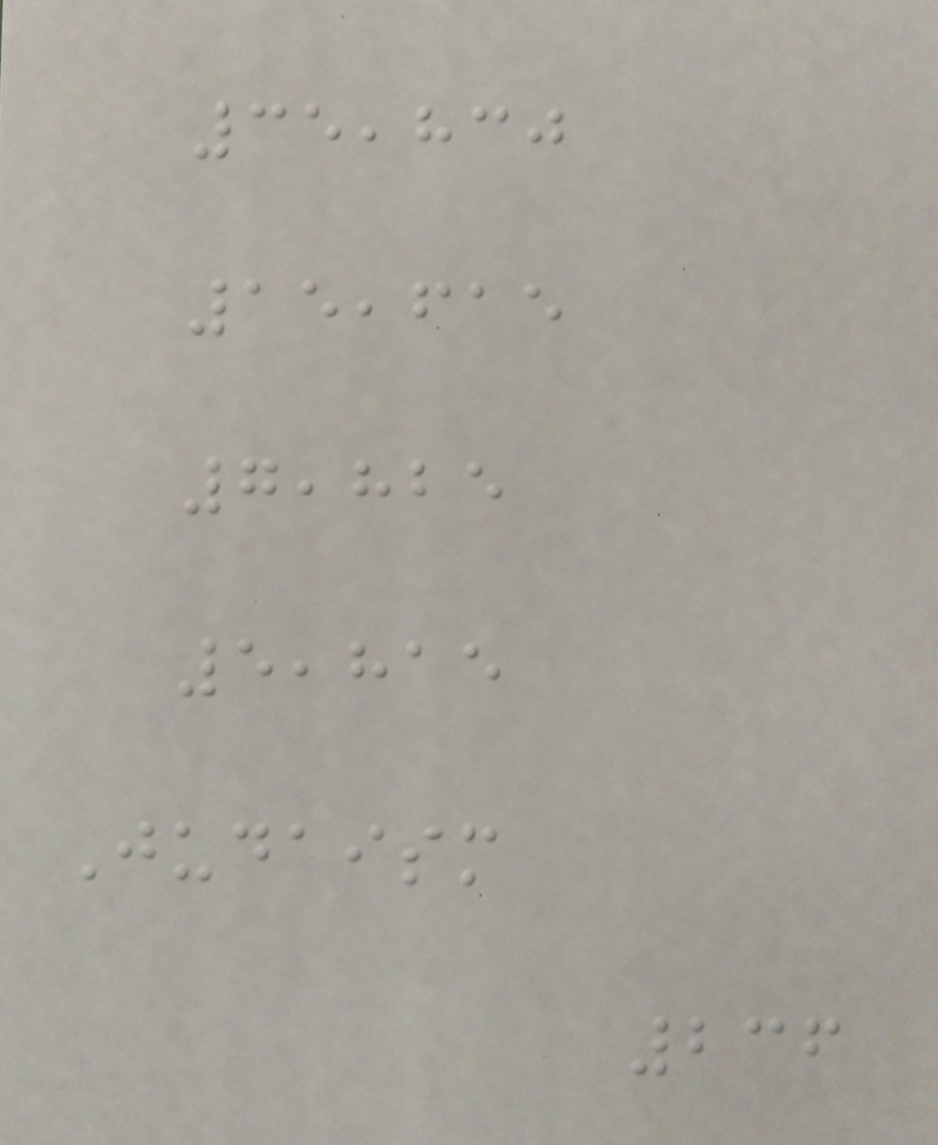35,830
15,615
7,825
5,815
Judaism
236
